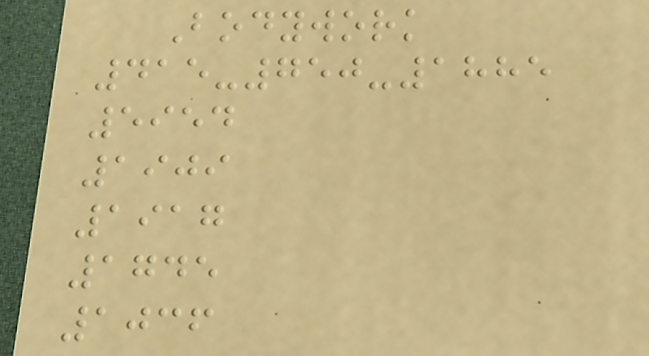Bodywork
415-750-1885
5954
1909
1917
1745
1036
